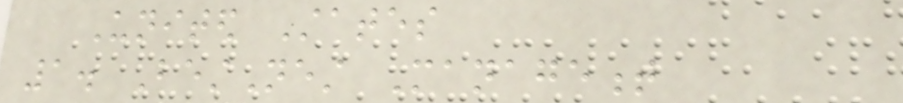United States
1. BestNest Management
